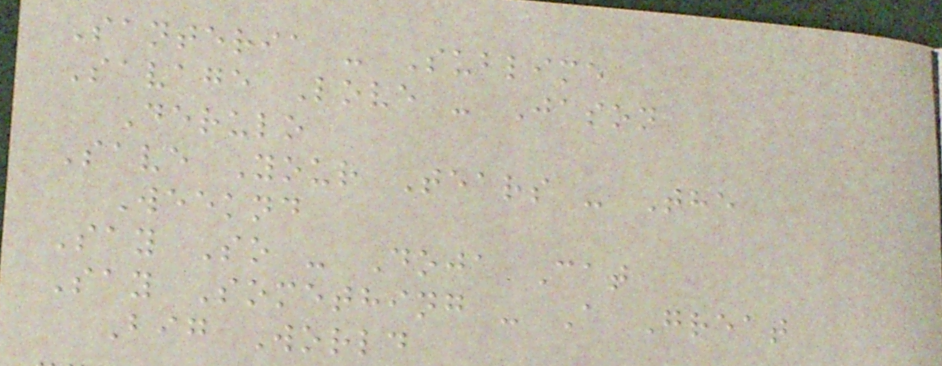Santeria - Sublime
Savage Love - Jason
Derulo
Save Your Tears - The
Weeknd
Say So - Doja Cat
Say Something - A Great
Big World
